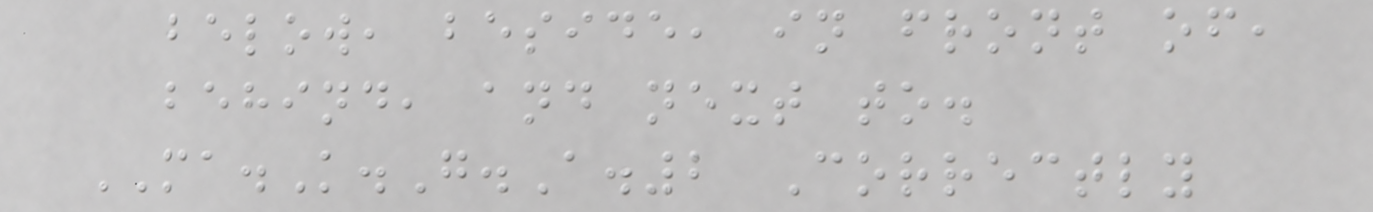below, beside, in front of,
behind, and next to.
MA.K.G.A.2 Correctly
